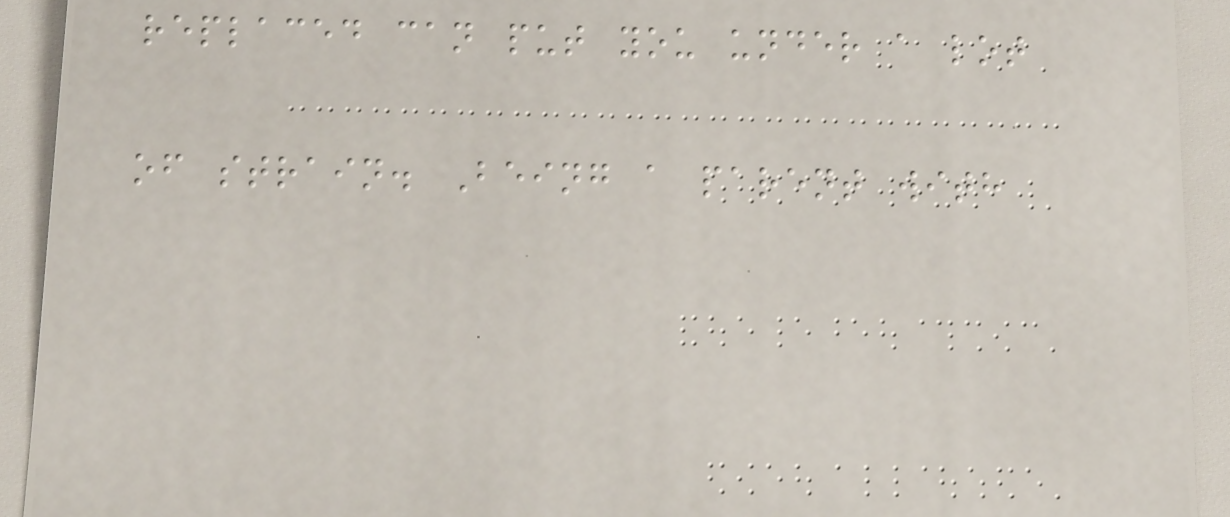replaced can put you under a lot
of strain. Being a parent with
